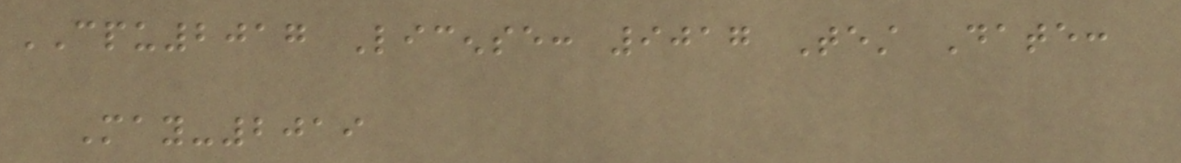CPU2017 License: 9017 Test Date:
May-2019
